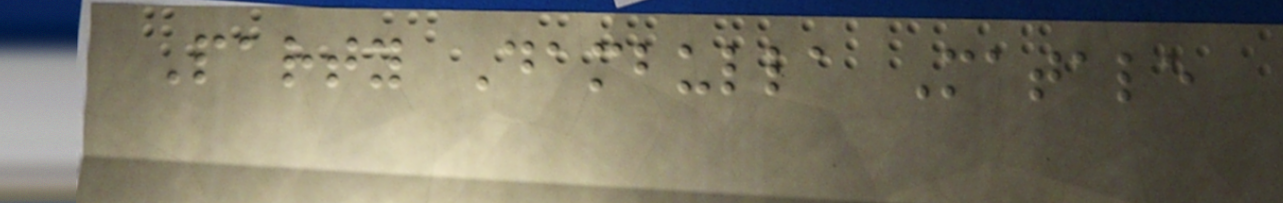Party Dambulla Matale
